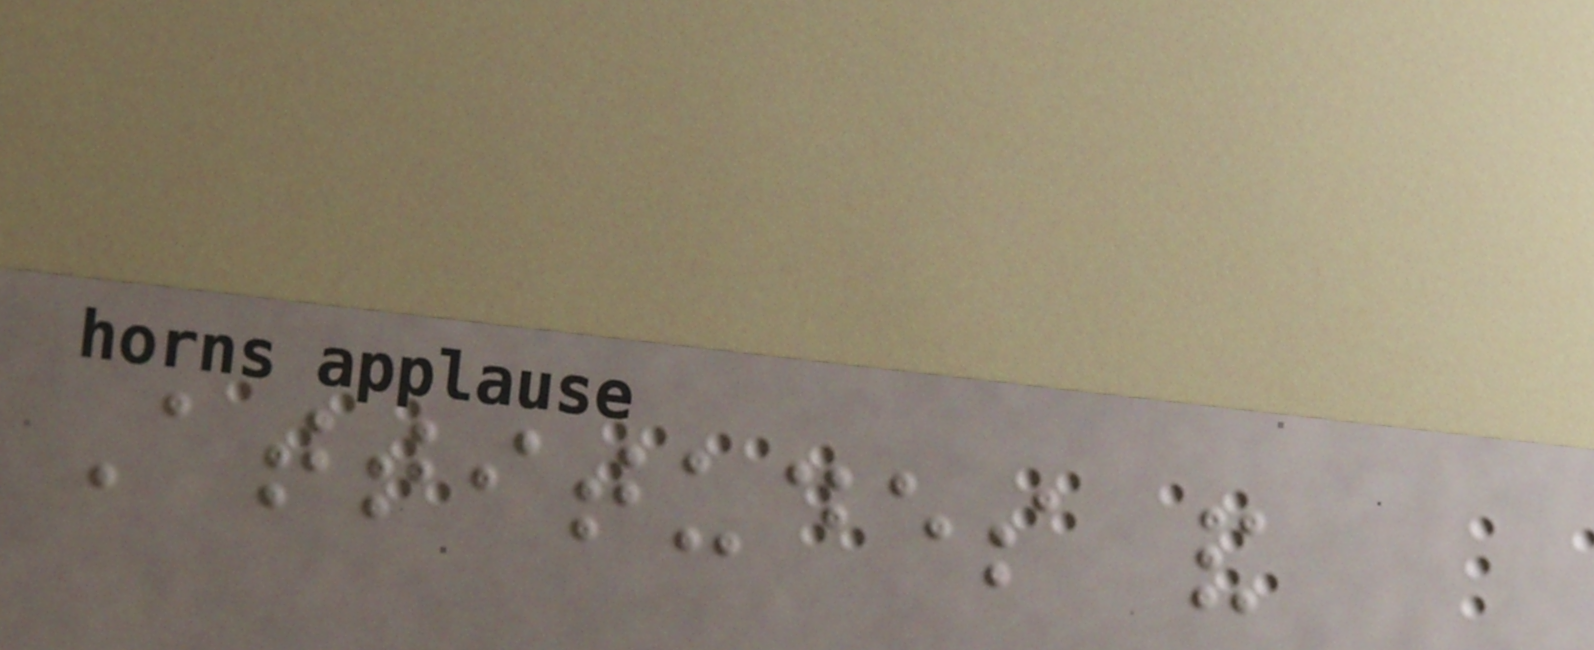Attitudes and
